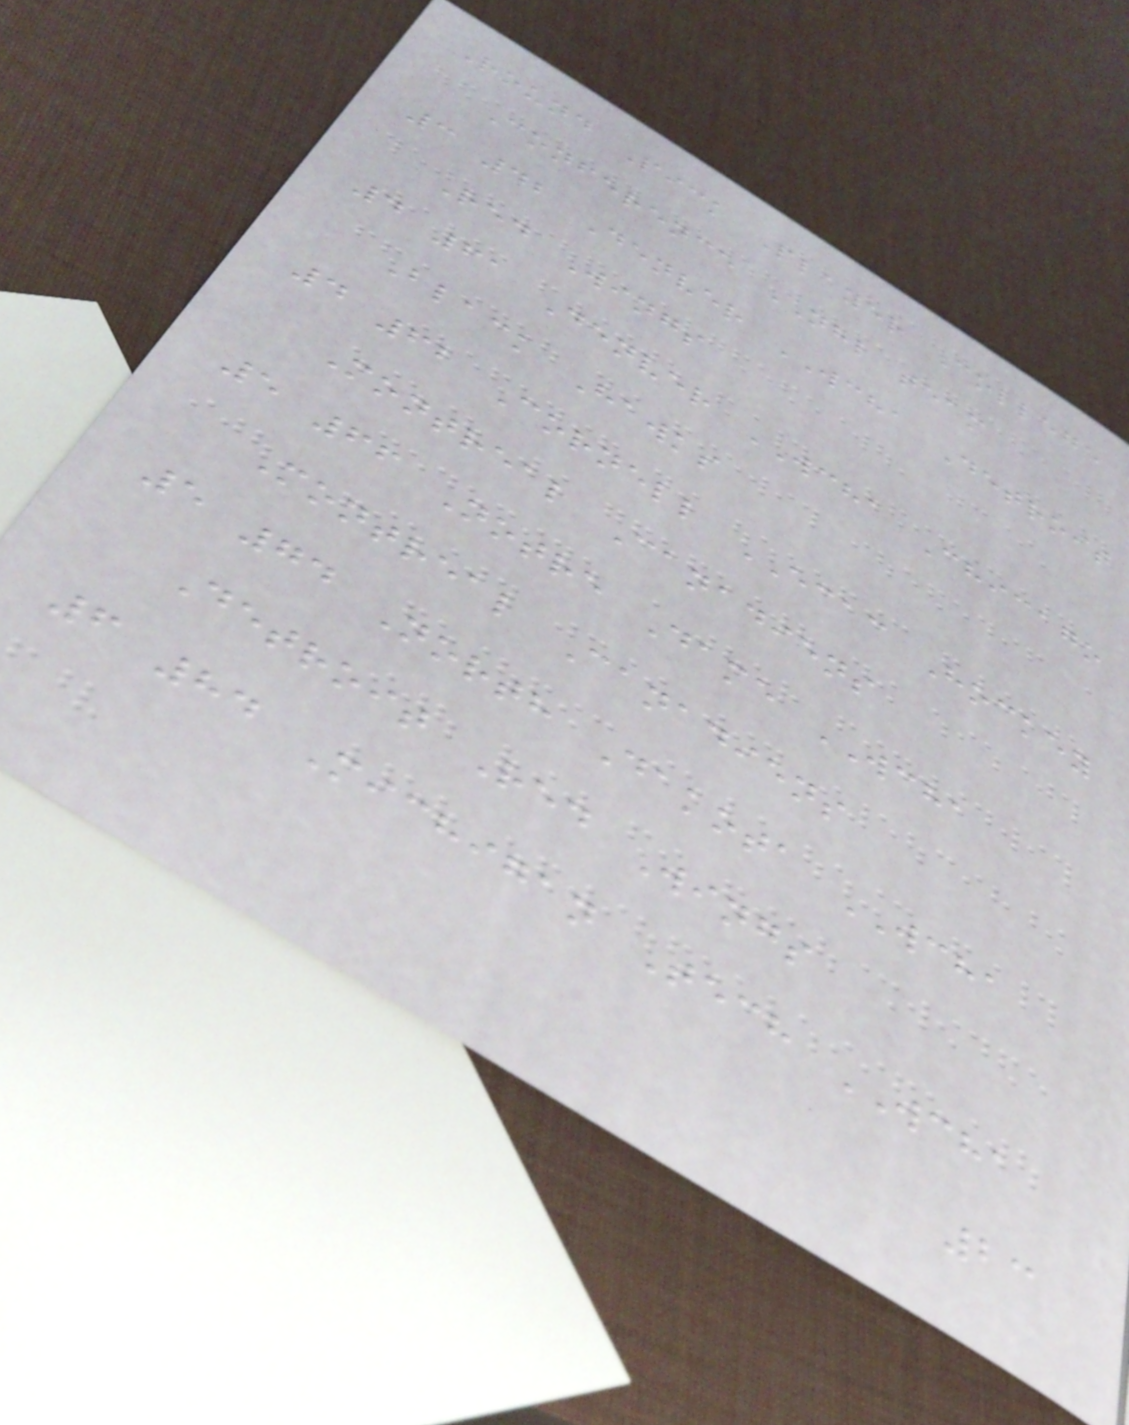Round Pick Player College
Conference NHL team
3 42 Denver WCHA Detroit
Red Wings
4 61 Denver WCHA Chicago
Black Hawks
4 62 Cornell ECAC Hockey
Montreal Canadiens
5 66 Notre Dame WCHA
Montreal Canadiens
5 74 North Dakota WCHA
Detroit Red Wings
6 84 Michigan Tech WCHA
23
